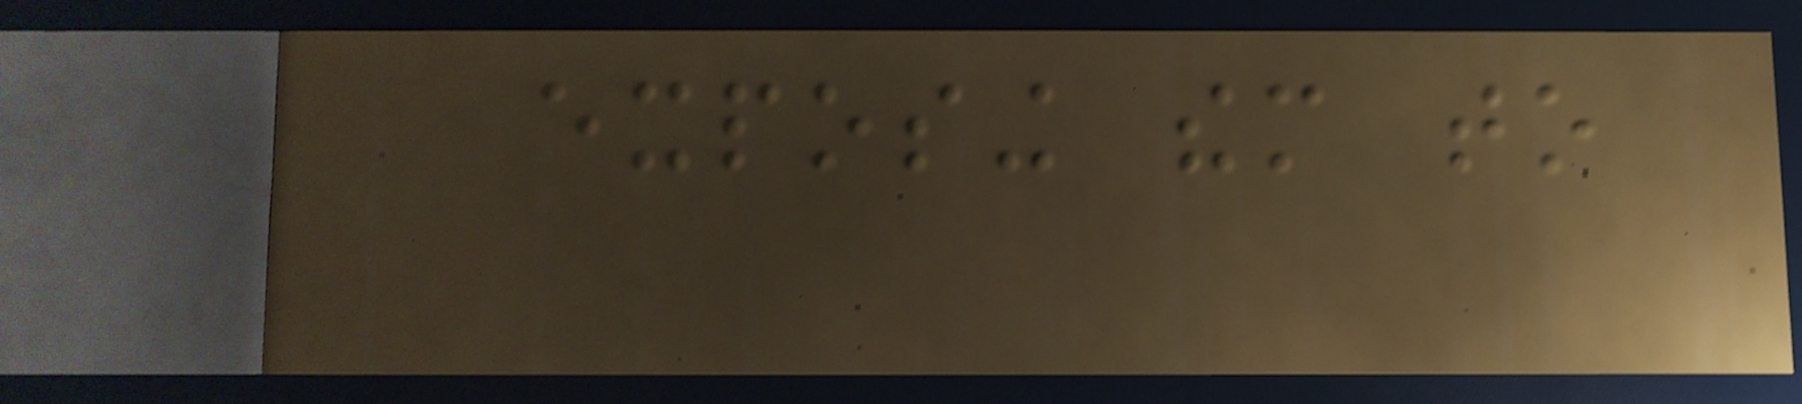exposing them to
